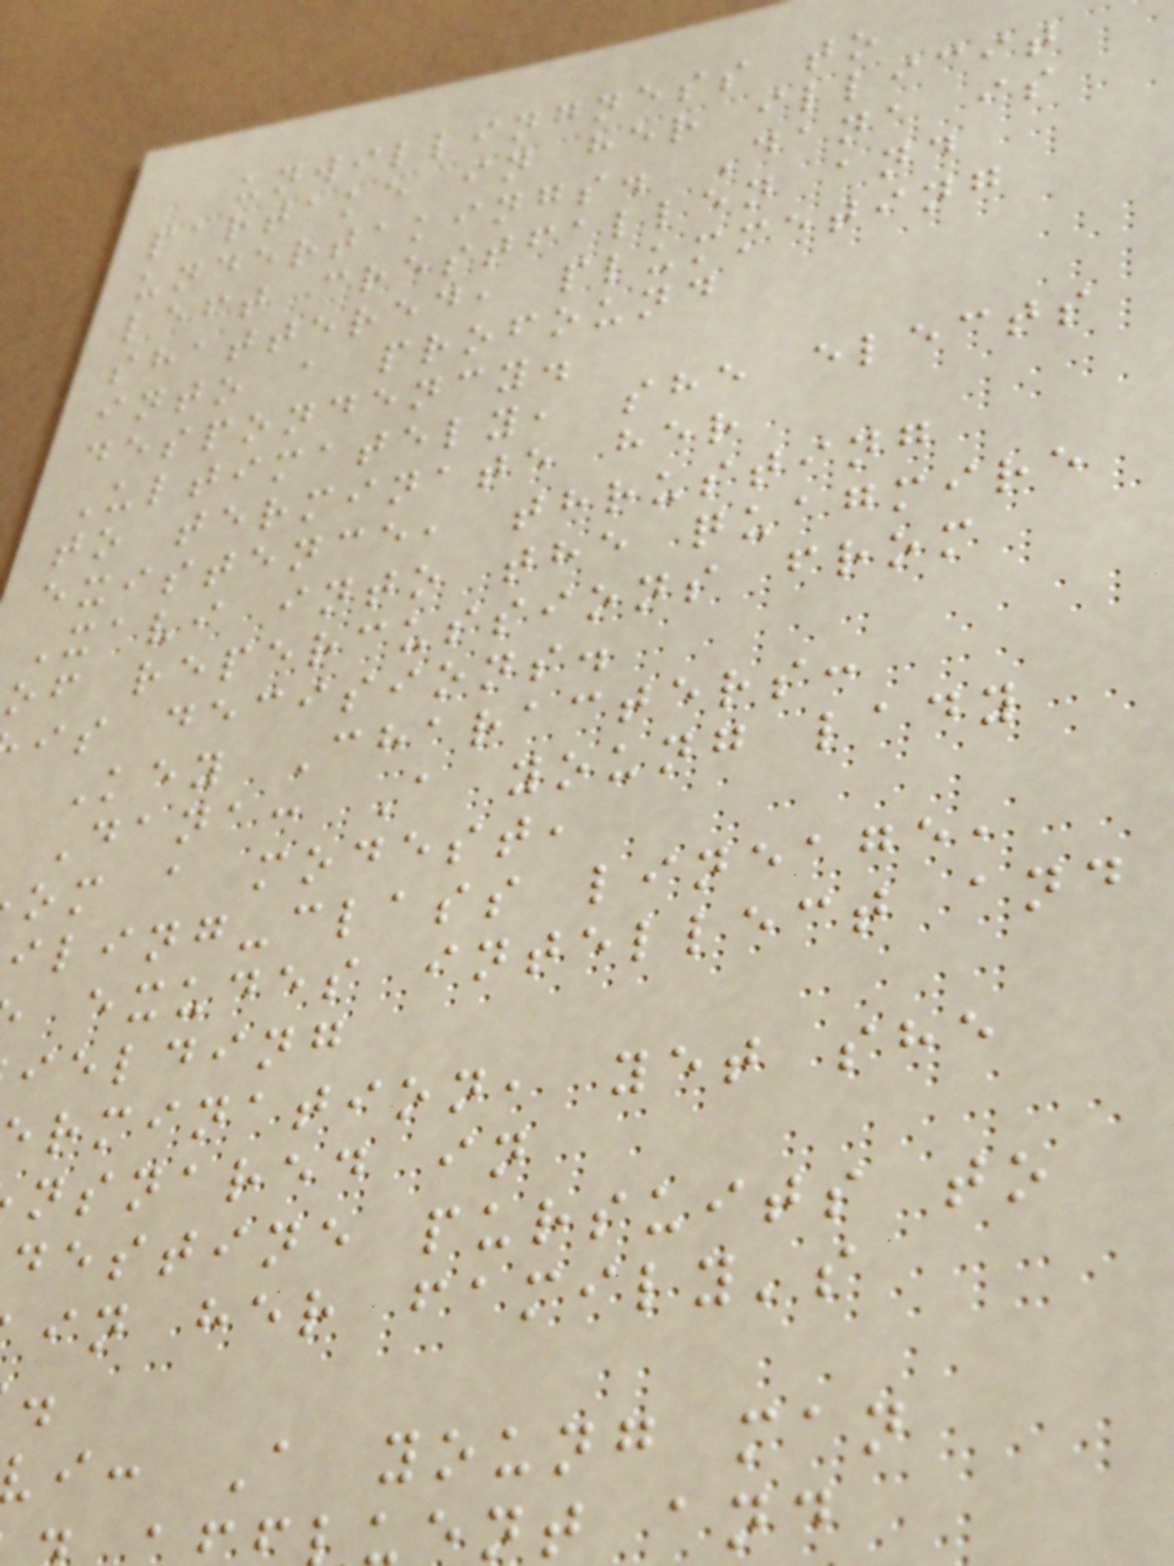unwillingness to
partake in her illicit
undertakings. Dana is
left crestfallen and
shattered, plummeting
into a profound
despondency.
Ultimately, she elects
to terminate her
existence, thrusting
Xavi into the quagmire
of repercussions from
is decisions.
Key Characters:
Dana: A young lady
om a modest,
iling-class lineage,
exudes intellect and
ielding
rmination, yet she
nsnared in
destine pursuits to
in her family's
i: A young man
ent and
